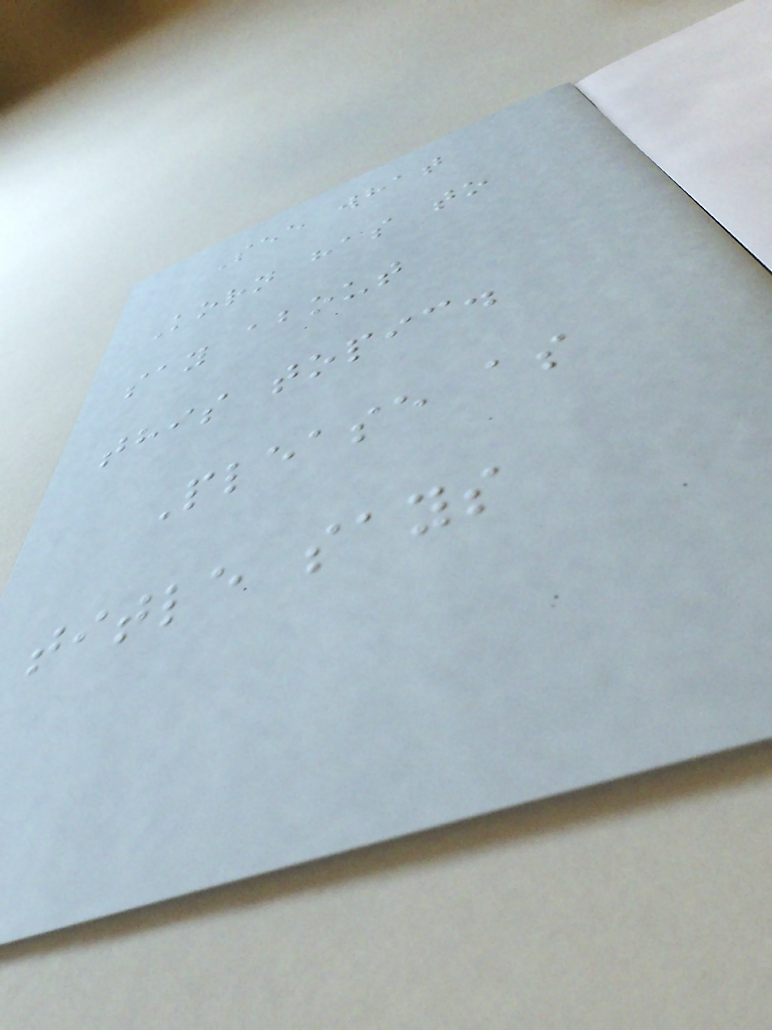See what
Korn has to
say about
this topic.
Please as
title says
